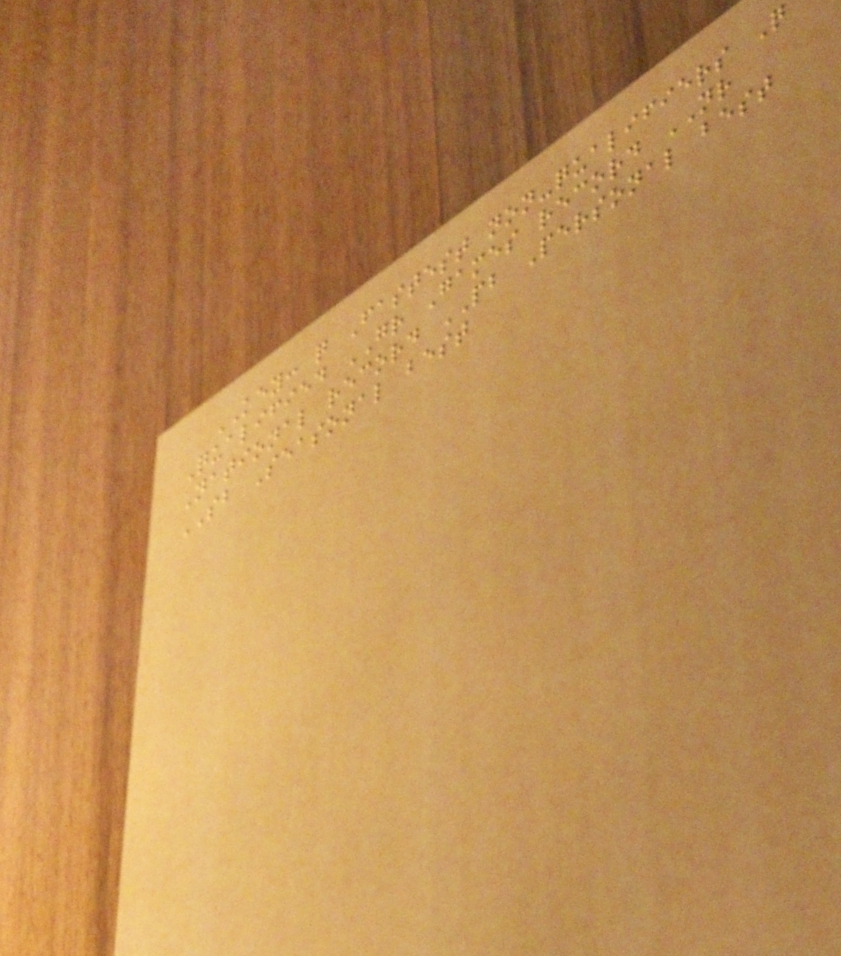KEY: q Fastest non-qualifiers Q
Qualified GR Games record NR
National record PB Personal best
SB Seasonal best
